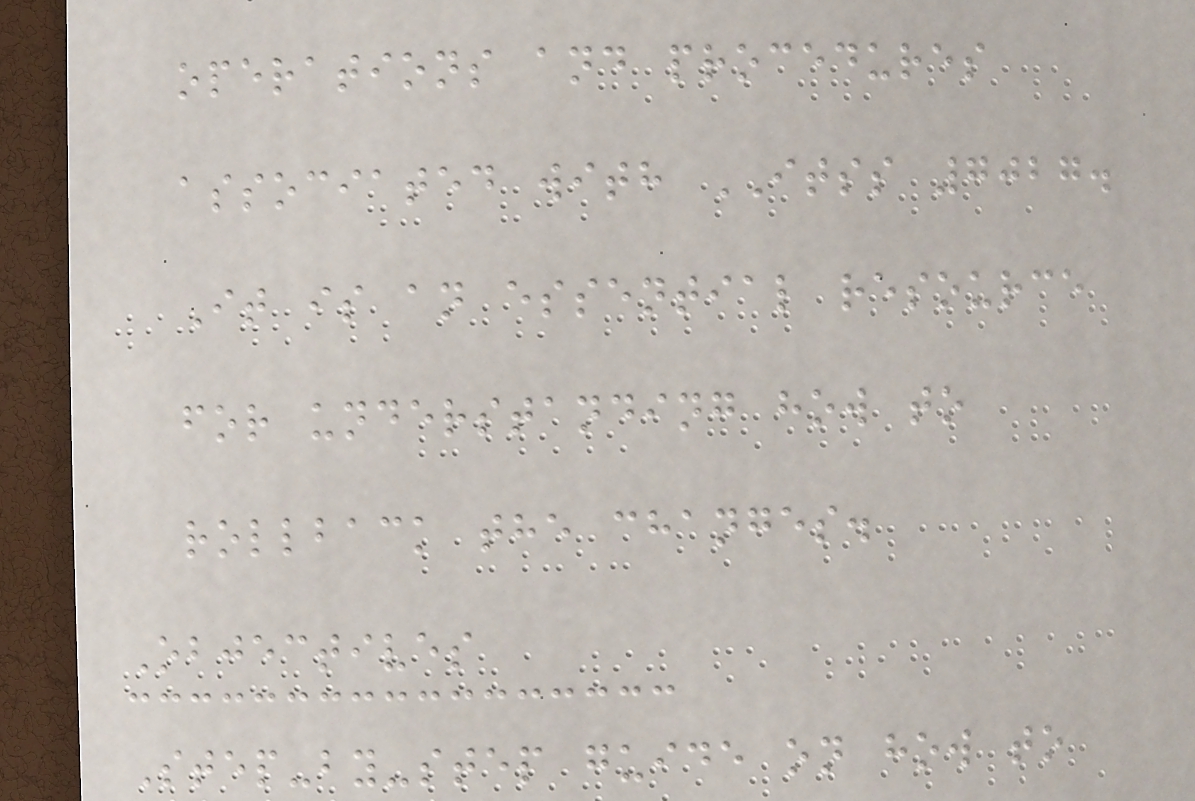operations and procedures
associated with ITSS 7027.
It is an essential resource
for understanding how to
rollback the changes.
Objectives
Step-by-step guide on how to
